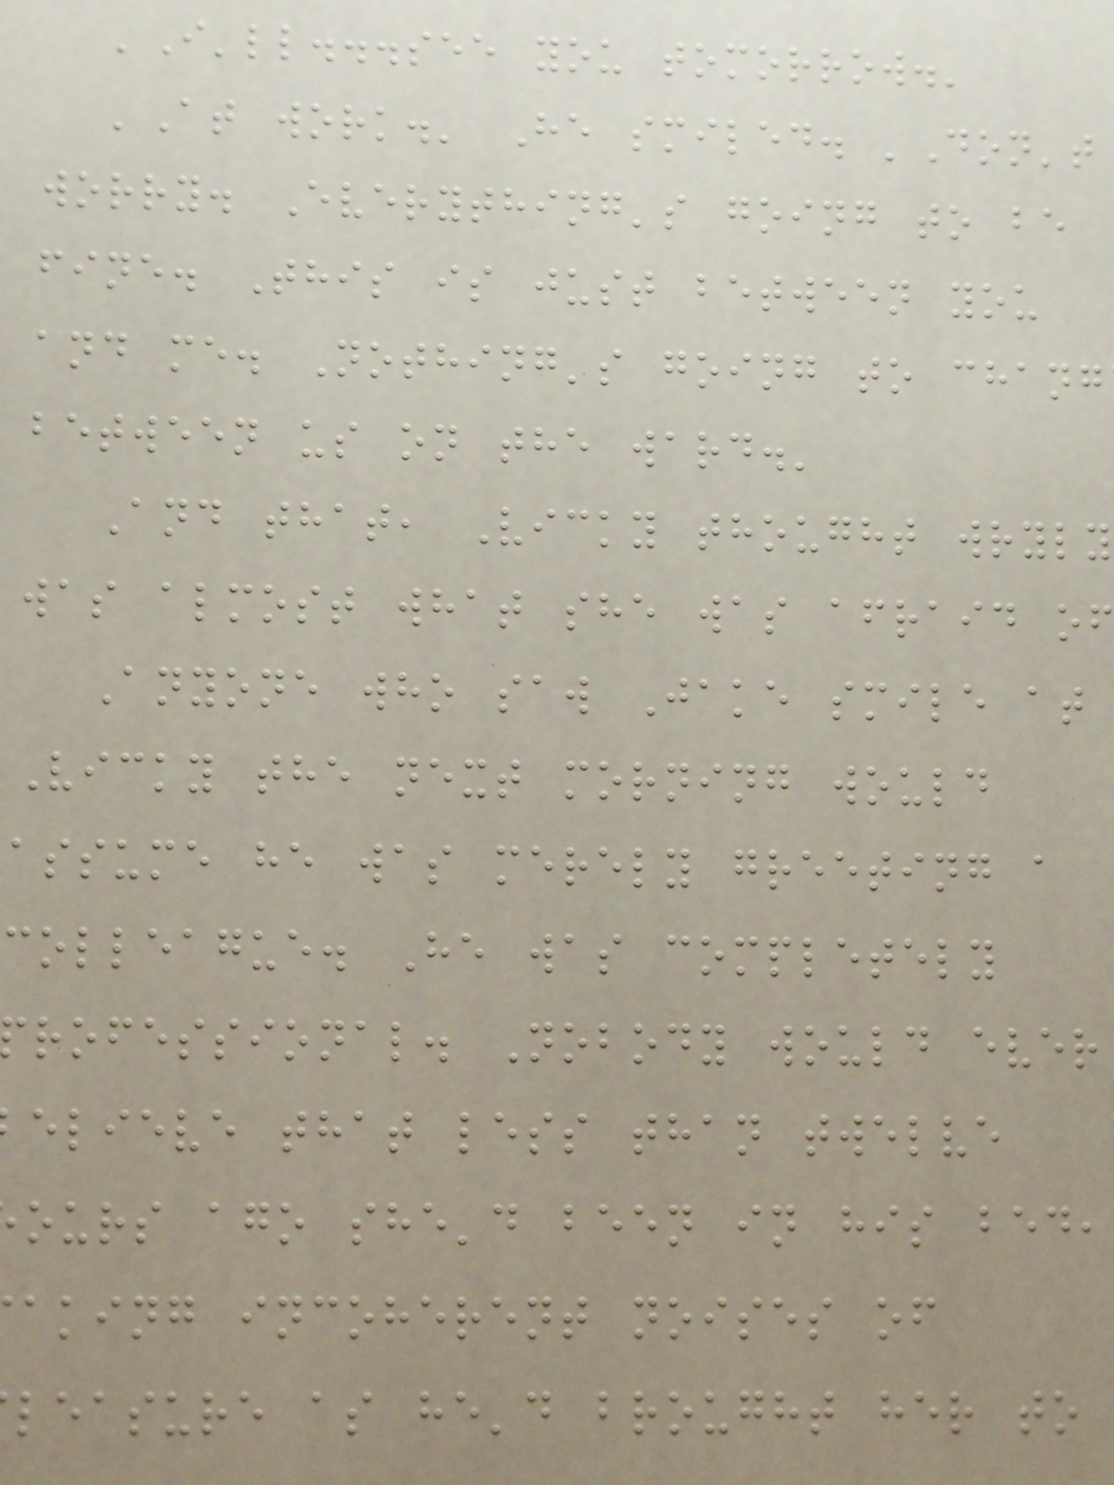'I'll...see you tomorrow.'
'At work.' He smiled. 'Don't
worry. Everything's going to be
fine. This is just between you
and me. Nothing's going to chang
between us on the ward.'
And that, Vicky thought wryly
was almost what she was afraid of
Anyone who saw Jake smile at
Vicky the next morning would
assume he was merely greeting a
colleague. He was completely
rofessional. Nobody would ever
elieve that less than twelve
ours ago she'd been in his bed,
aking incoherent noises of
leasure as he'd brought her to
